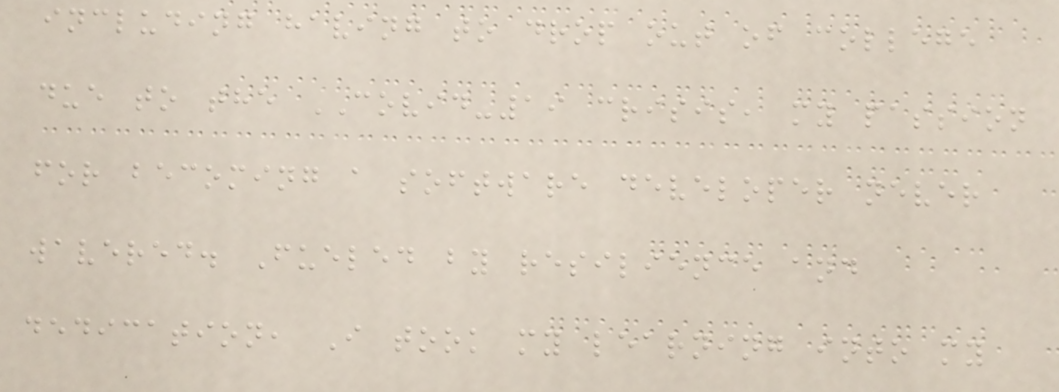including having to drop out of college
due to the COVID-19 crisis, my passion
for becoming a software developer never
wavered. Fueled by resilience and
dedication, I took my learning into my
